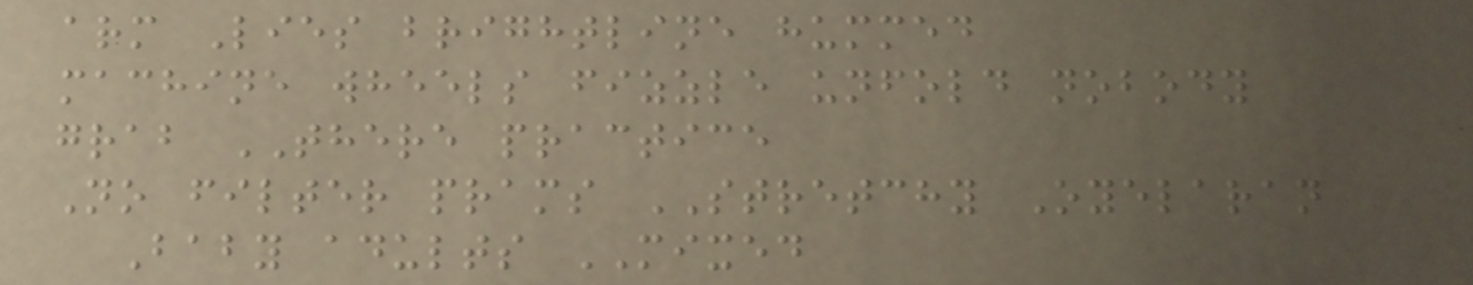arm Lies brightline hummed
machine wheels fizzle unfold nobody
grab THERE practice
No filter prams STRETCHY Oyelaran
Baby adults MIXED
